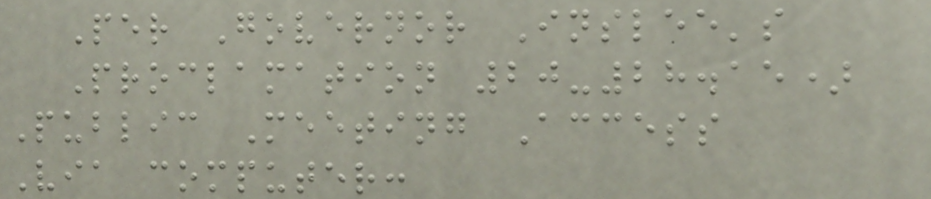Per Governor Inslee's
Proclamation 20-28.15)
Public Meeting Access
Via computer:
